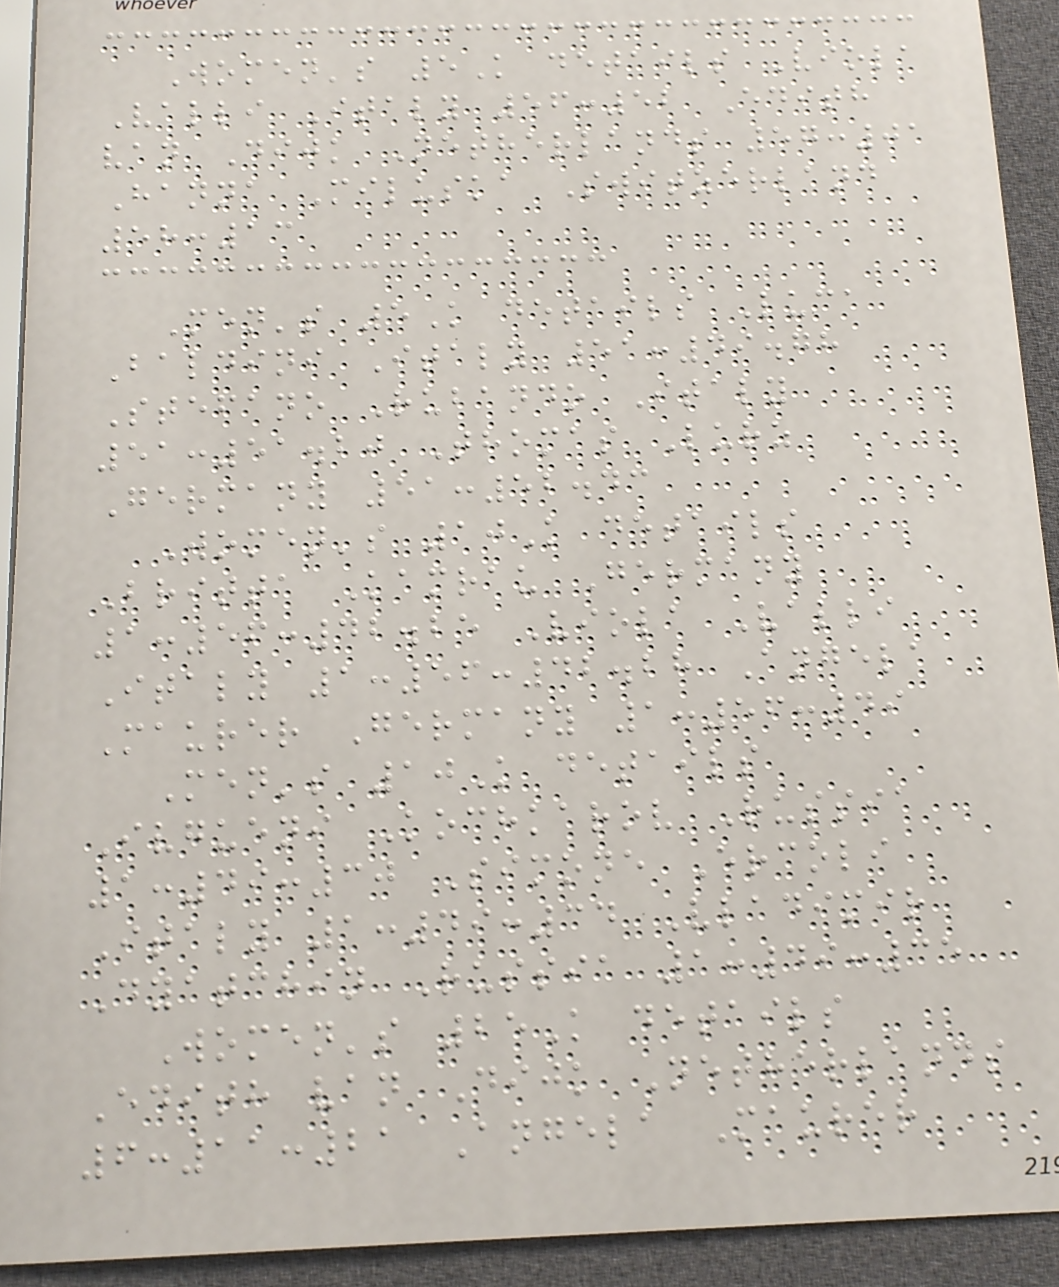Women's 5K details Viola
Valli Italy 56:52 Edith
van Dijk Netherlands 57:01
Hanna Miluska Switzerland
58:13
Men's 5K details Luca
Baldini Italy 51:49.78
Stefano Rubando Italy
51:51.20 Thomas Lurz
Germany 51:52.43
Women's 10K details
Britta Kamrau Germany
1:56:42.25 Viola Valli
Italy 1:56:42.28 Angela
Maurer Germany 1:56:49
Men's 10K details
Ivgueni Kochkarov Russia
1:49:30 Simone Ercoli
Italy 1:49:34 Vladimir
Dyatchin Russia 1:49:35
Women's 25K details
Edith van Dijk Netherlands
6:11:21 Angela Maurer
